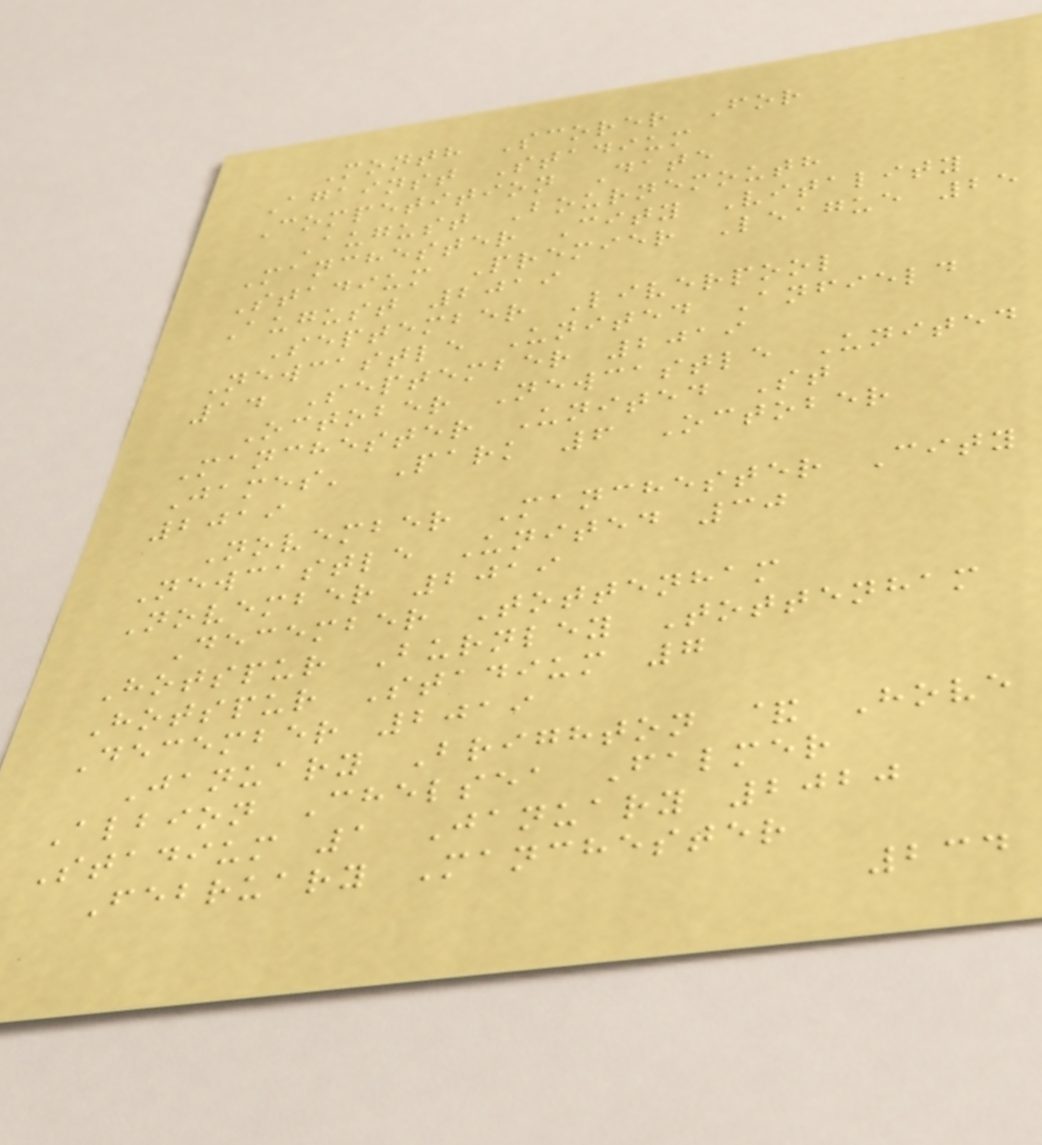Month Scorer For
Against Stadium
Competition Date
August Bournemouth
Manchester City Vitality
Stadium Premier League 25
August 2019
September Liverpool
Newcastle United Anfield
14 September 2019
October Newcastle United
Manchester United St
James' Park 6 October
2019
November Manchester City
Newcastle United 30
November 2019
December Tottenham
Hotspur Burnley Tottenham
Hotspur Stadium 7
December 2019
January Brighton & Hove
Albion Chelsea Falmer
Stadium 1 January 2020
February Manchester
234
